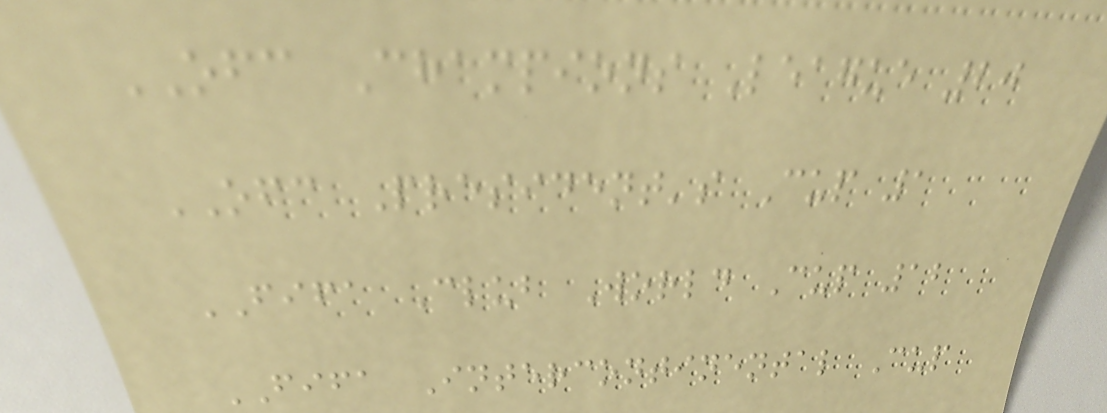OFC Champions League 20
OFC President's Cup 1
FIFA Club World Cup 12
FIFA Intercontinental Cup
